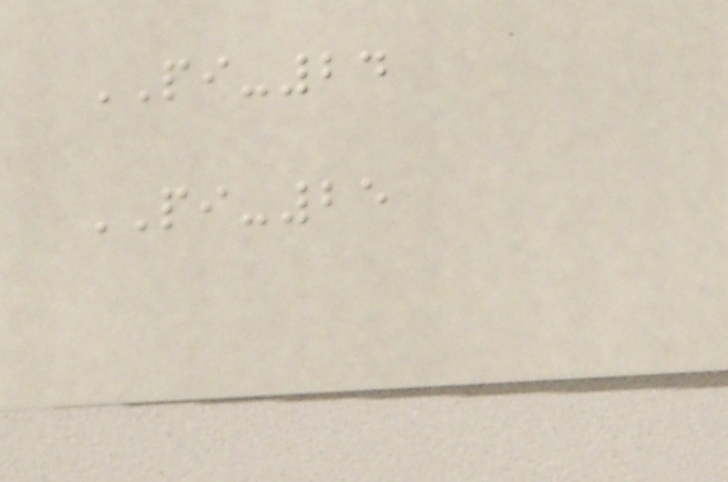PI-24
PI-25
